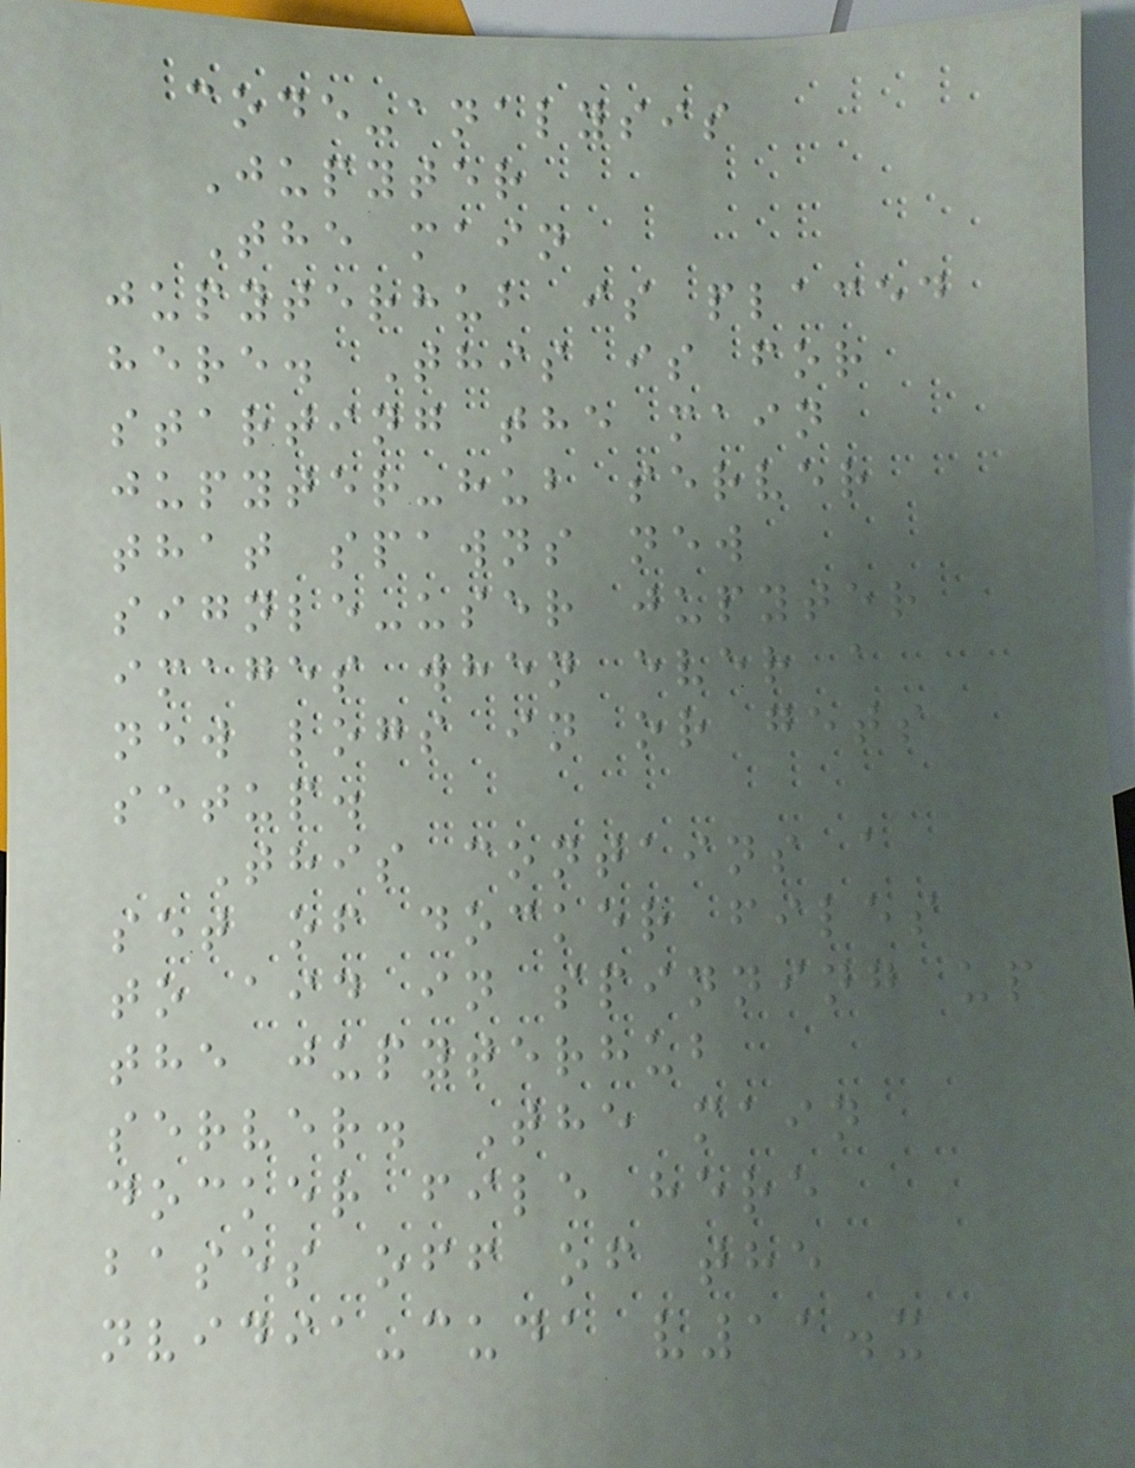code-analysis
Jupyter
The main
jupyterhub is placed
here. This is for
starting the main
jupyter-hub server
that spawns new
signle-user jupyter
images when ever a
new logs in or gets
setup.
This contains a
set of docker files
to aid in spinning up
the jupyterhub
server. The main
docker file here
bases off of the
nvidia-cuda v11.x
